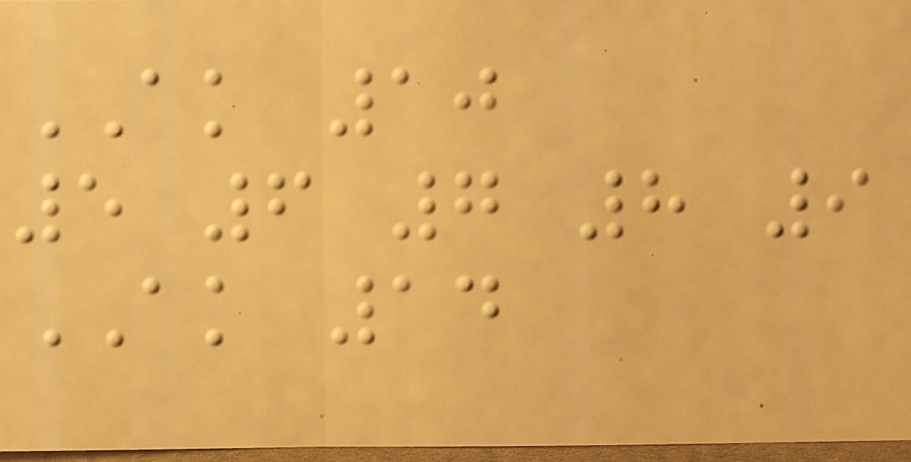AK 10
5 6 7 8 9
AK 14
